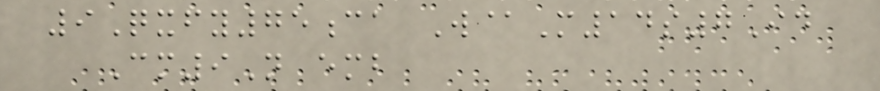9Qxfy75ca W@M14s7Id
Cm9N emb
